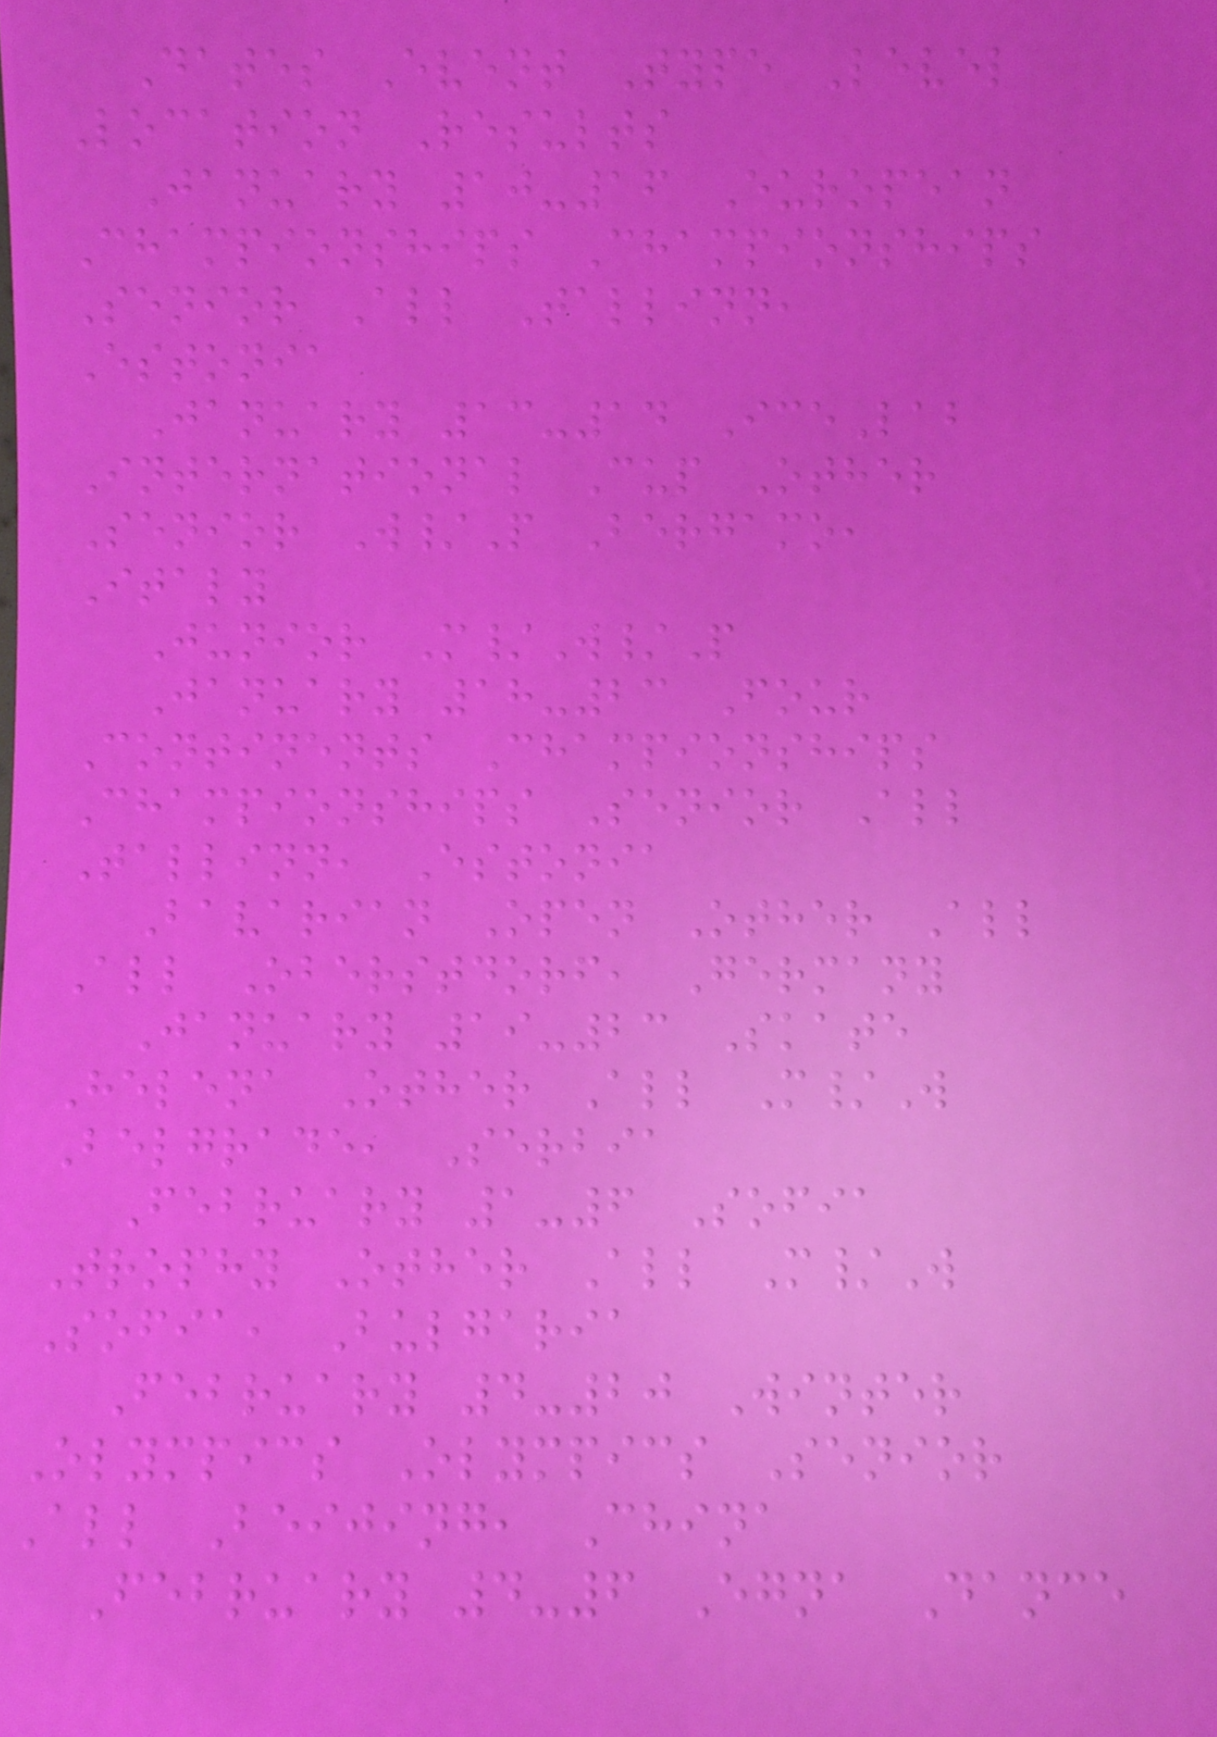Dates Event Type Level
Location Results
January 10-16 European
Championships Championships
Senior All Tallinn,
Estonia
January 13-14 IceLab
International Cup Other
Senior W/P Bergamo,
Italy
Junior M/W/P
January 18-23 Four
Continents Championships
Championships Senior All
Tallinn, Estonia
Bavarian Open Other All
All Oberstdorf, Germany
January 19-23 Skate
Helena Other All M/W
Belgrade, Serbia
February 1-6 Sofia
Trophy Other All M/W
Sofia, Bulgaria
February 4-20 Winter
Olympics Olympics Senior
All Beijing, China
February 4-6 Egna Dance
